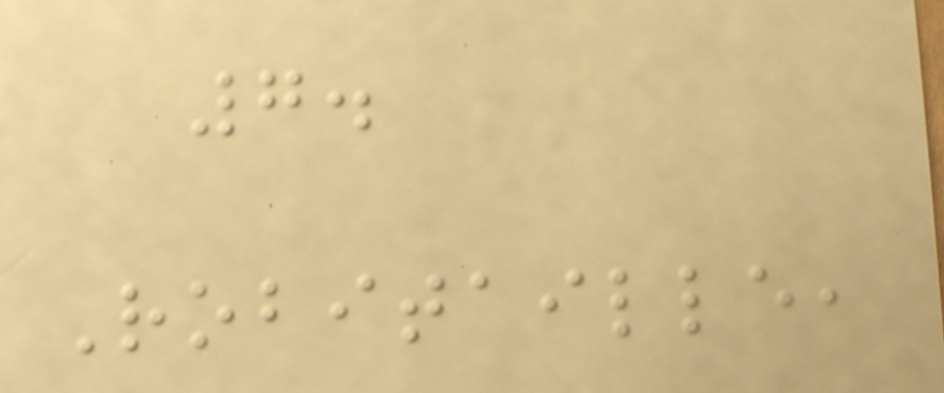7.
Robitaille,
